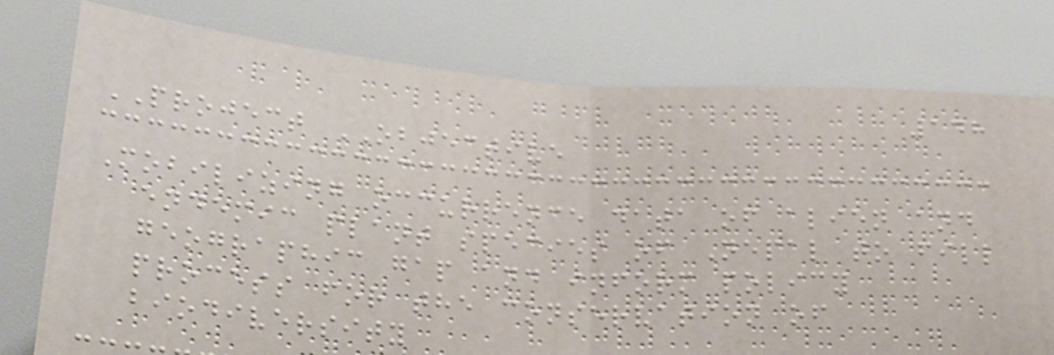148
PROJECT OBJECTIVE
Mobilizing occurrence data of alien and
endemic plant species of Nepal to fill
geographic gap and inform policy
process for the conservation of
biodiversity
